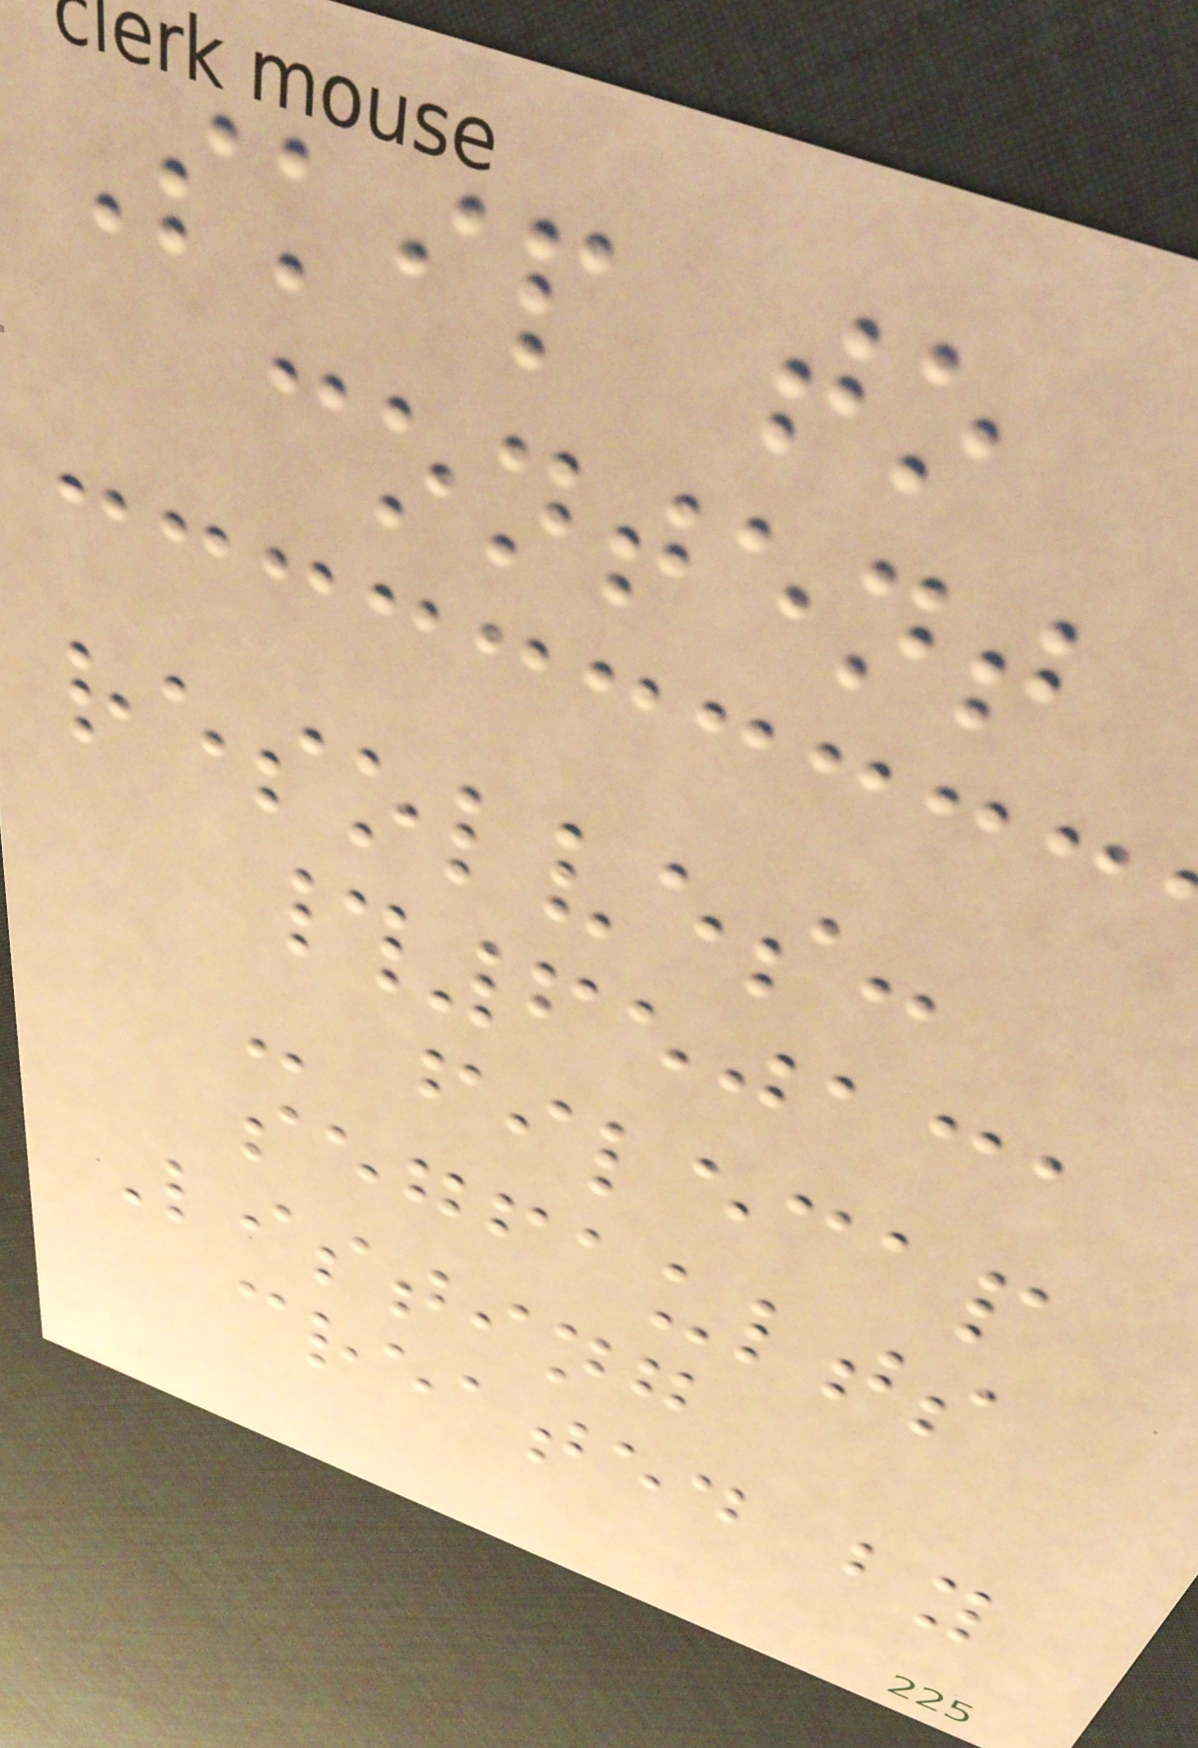Skip to
content
resolves:
#650131
- filecap
segfaults
Listing
created by
